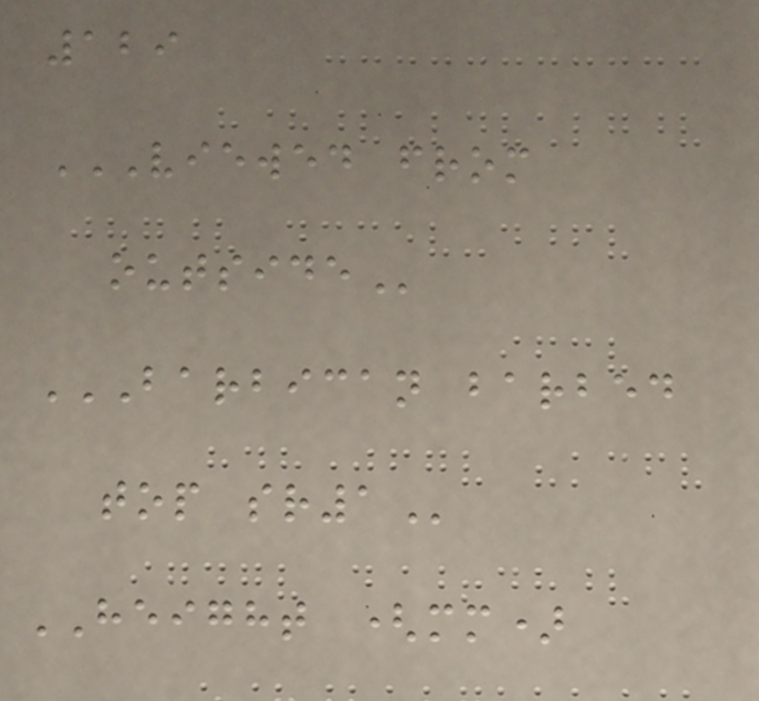129
VIEWED FROM
OUTSIDE
BARBICAN BARBED
TOP SR1
HEIGHT (mm)
